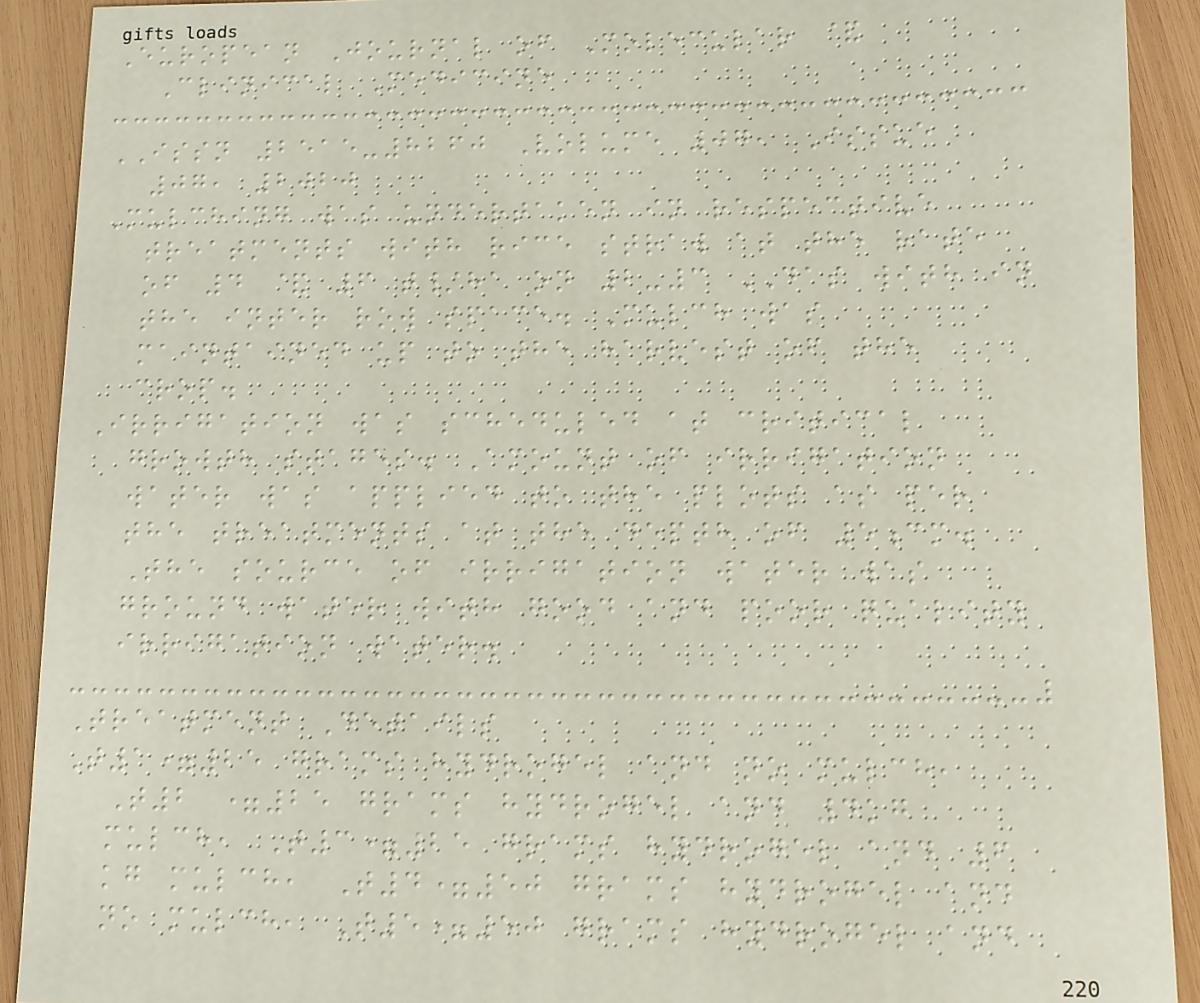European Journal of Molecular &
Clinical Medicine
ISSN 2515-8260 Volume 07, Issue
07, 2020
Mulching was undertaken in respective
treatments with rice straw at the rate
of 4 & 6 t/ha on 2-3 DAS with in
the inter row space. Mulch was
maintained up to the harvest of the
crop.
Irrigation was scheduled at critical
growth stages. Amount of irrigation
water was applied to the plots as per
the treatments at the depth of 5cm.
The source of irrigation water was
ground water with good and poor quality
irrigation water.
Treatment Details
T1=25 grams hydrogel and no mulch,
T2 =25 grams hydrogel and 4kg
mulch, T3=25 grams hydrogel and 6
kg mulch, T4=50 grams hydrogel and
no mulch, T5=50 grams hydrogel and
